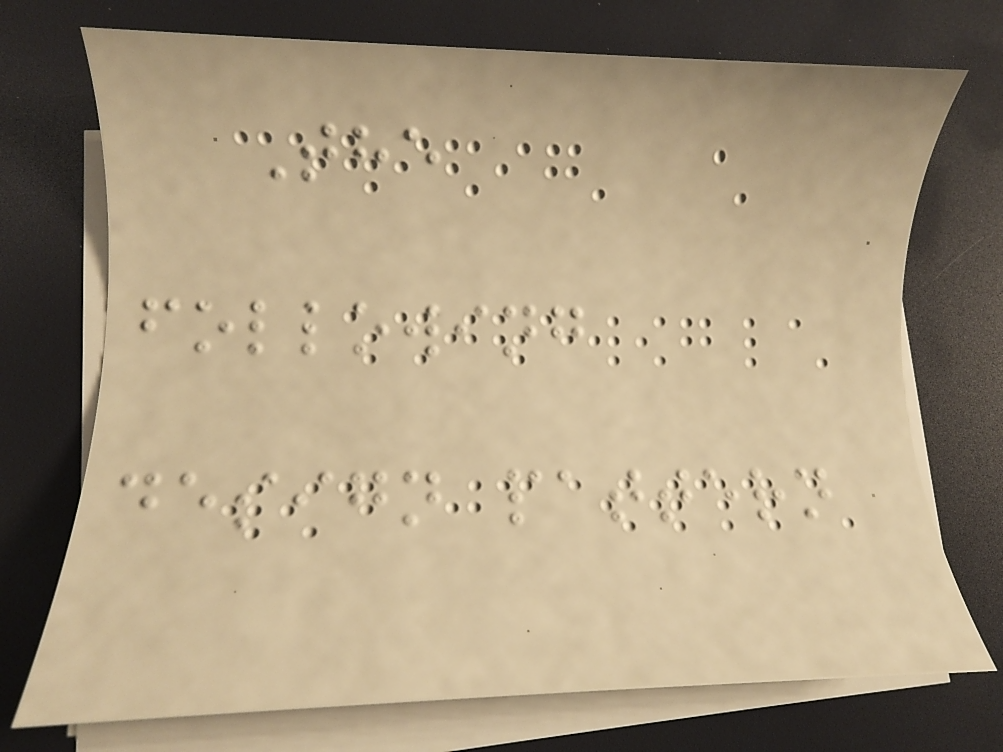The
following
design pattern
